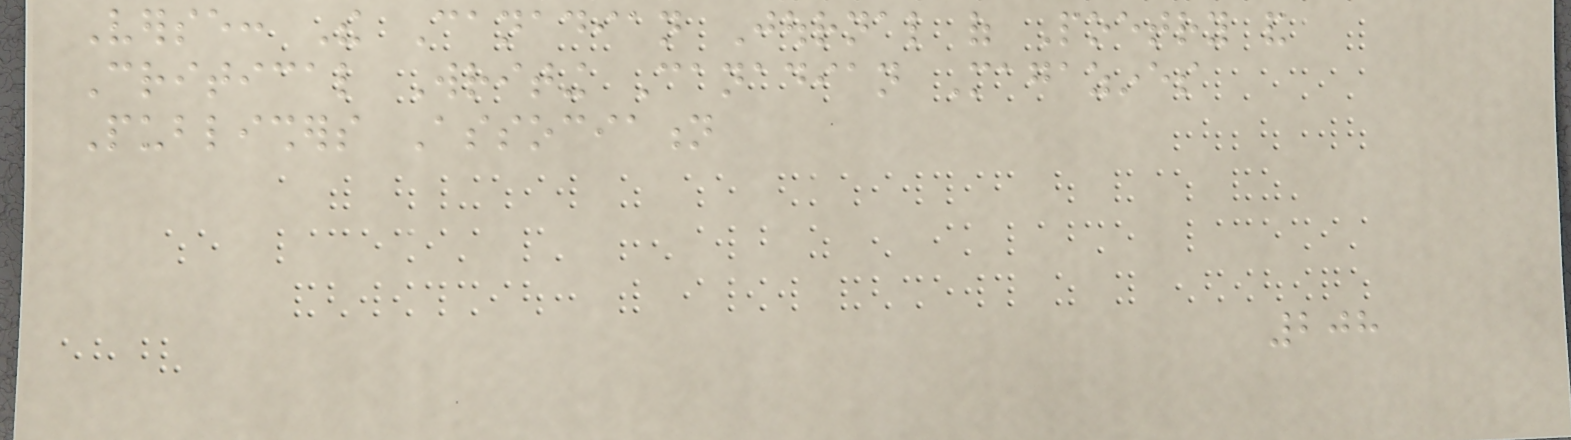Verse: The Canadian Journal of Poetry and
Critical Writing Canadian Magazines
Publishers Association
208
